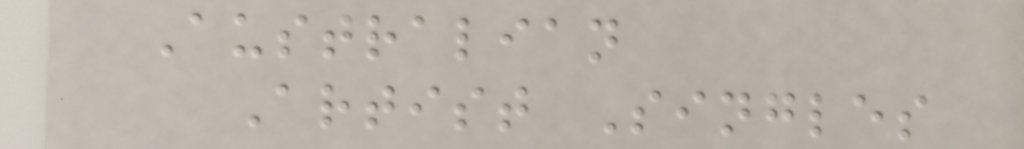Australian
Artist Singles
